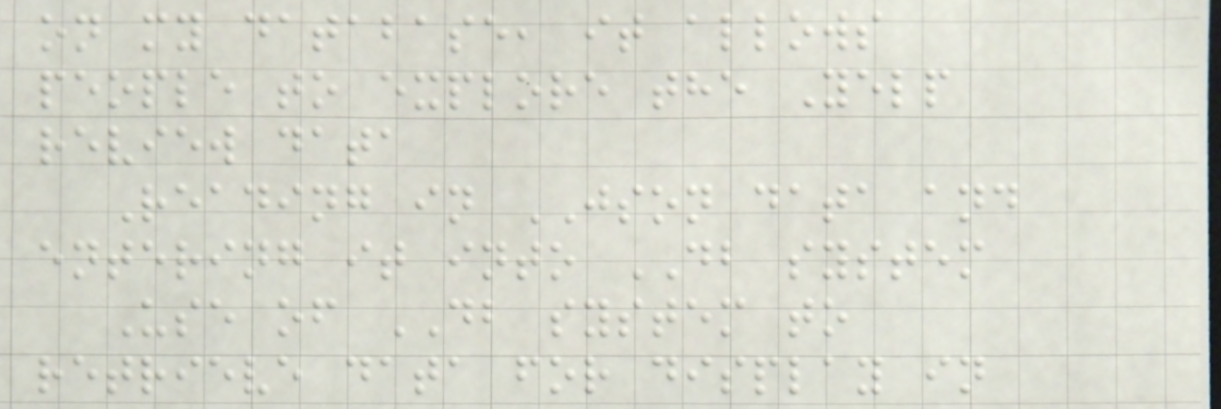on my database, it allows
people to explore the Yelp
review data
Reading in JSON data and
entering it into DB system
Use of DB system to
retrieve data for display in
